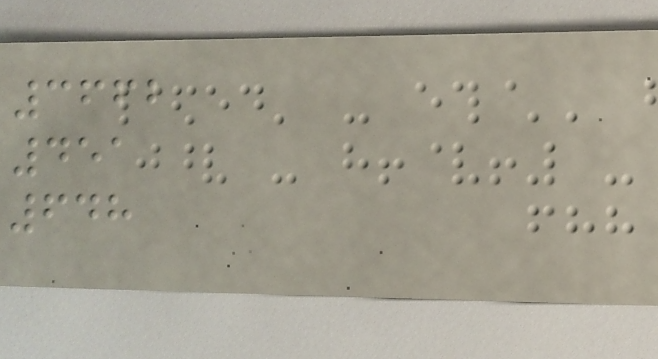3662
451
648
